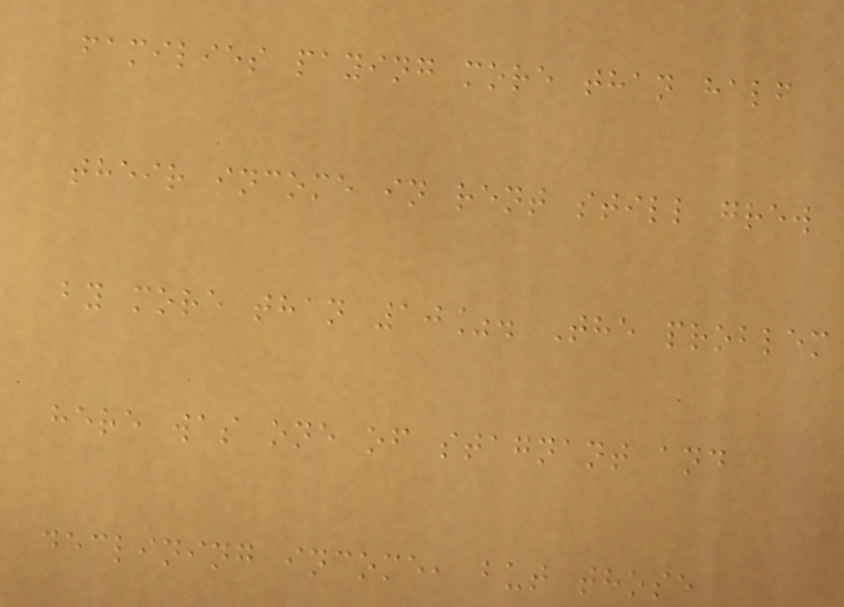families paying more than half
their income in rent still grew
by more than 10%. The problem
here was one of stagnant and
declining income, but those
